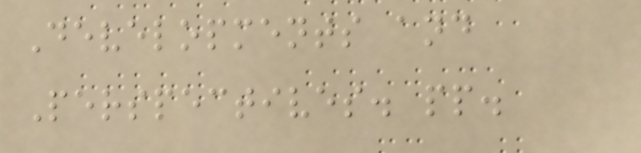Developments and
Perspectives. pp.
